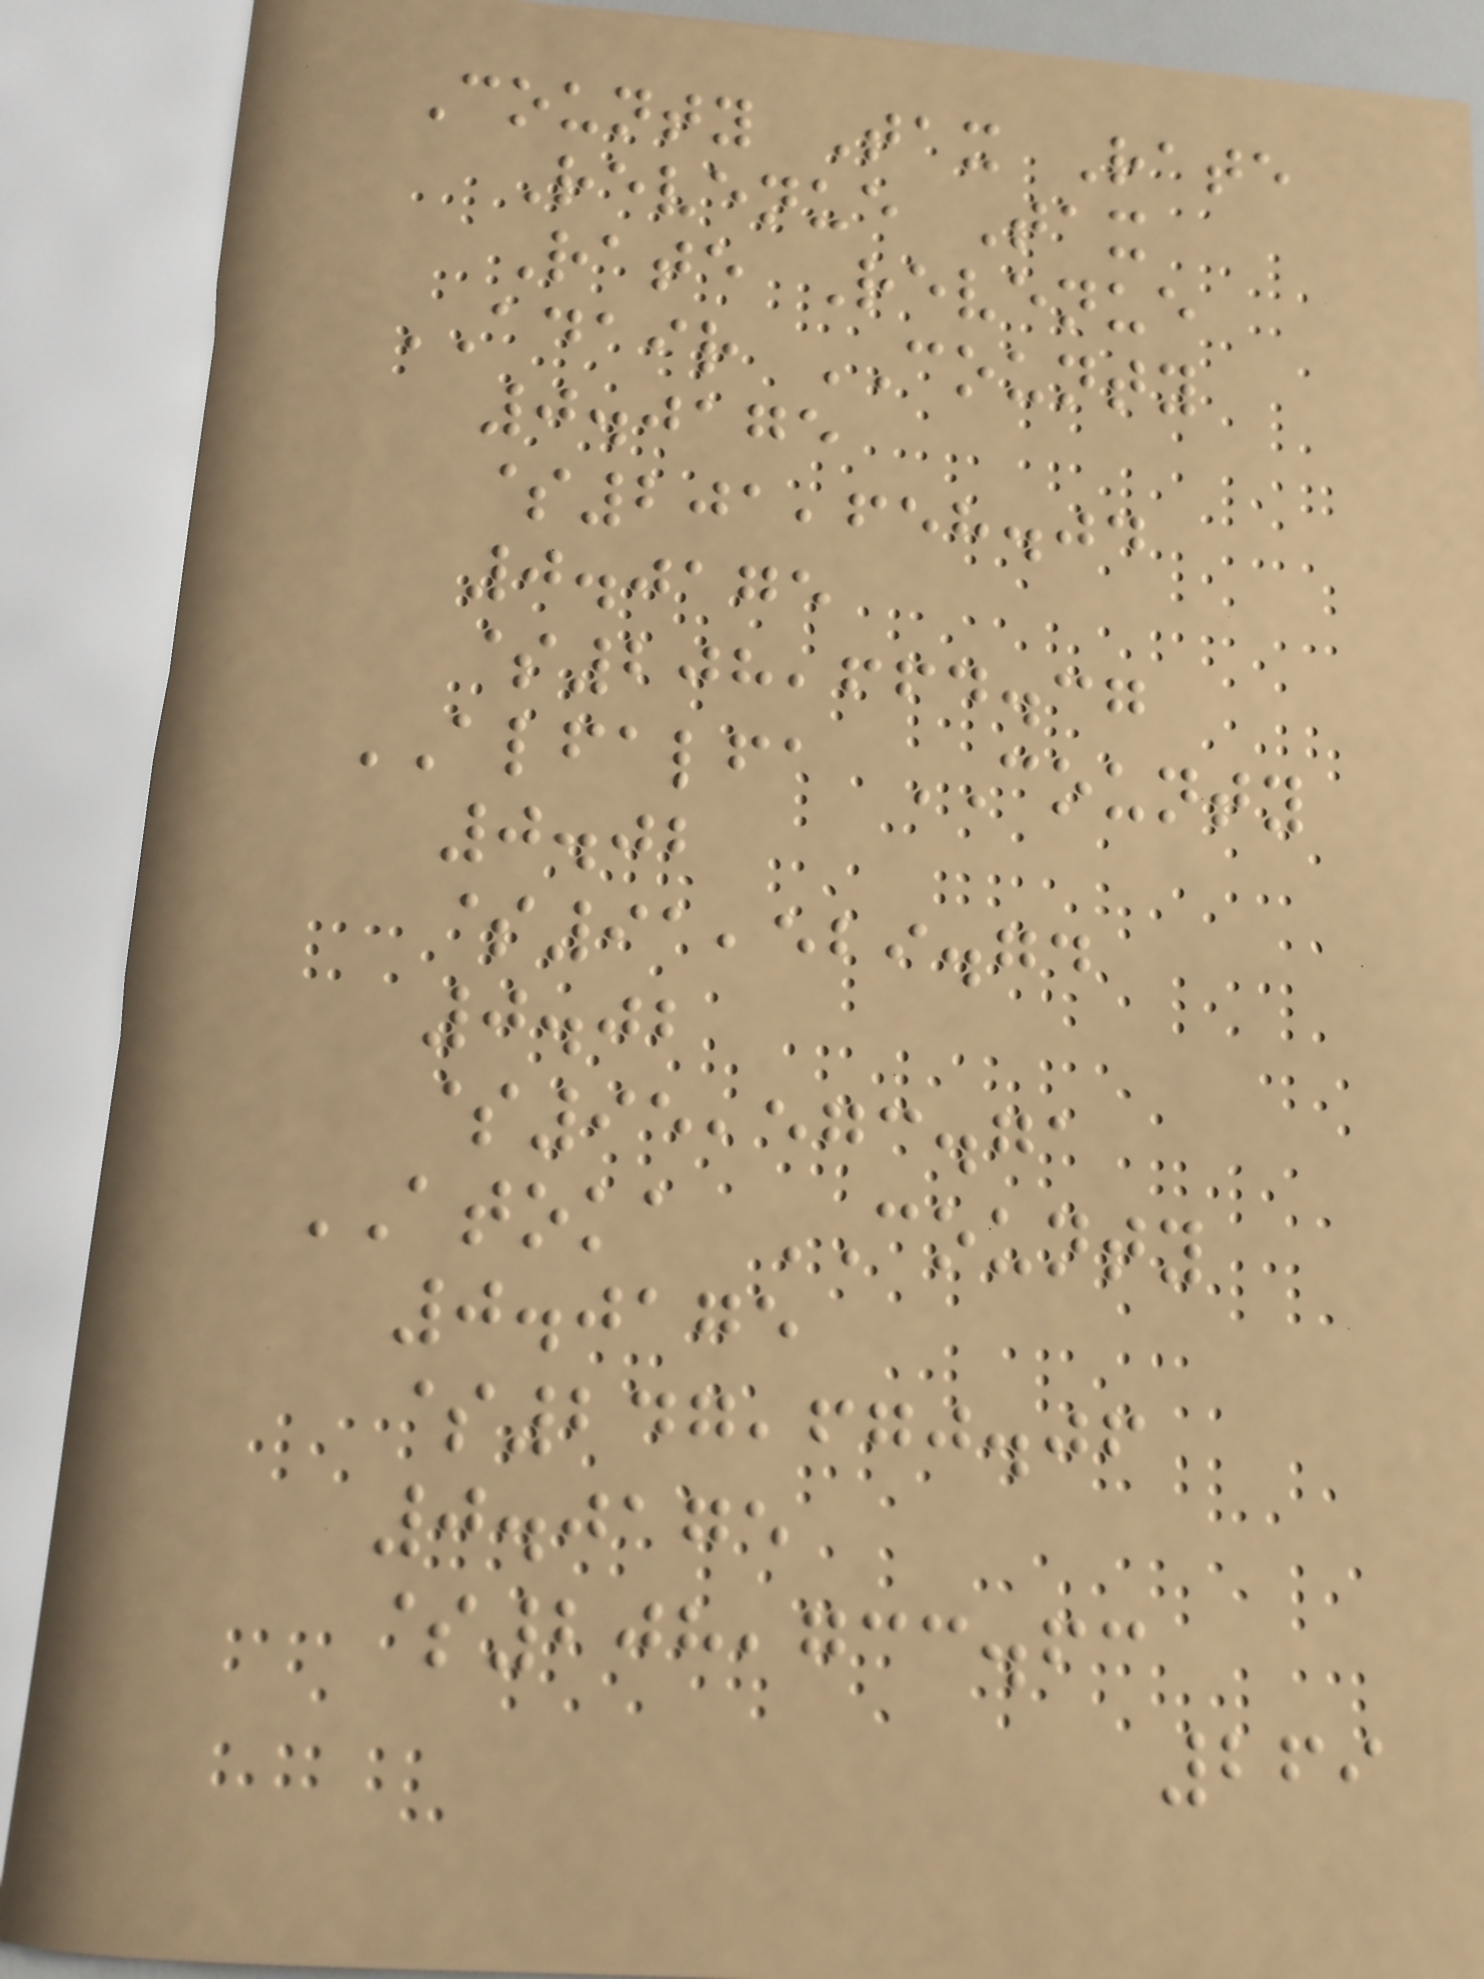County Tax Rate
Revenue Tax
Rate Revenue
ADAIR COUNTY
0.0175
$201,658.04
0.0175
$208,664.37
ALFALFA COUNTY
0.02
$91,529.74
0.02
$95,573.71
ATOKA COUNTY
0.0175
$247,670.06
0.0175
$208,733.63
269
